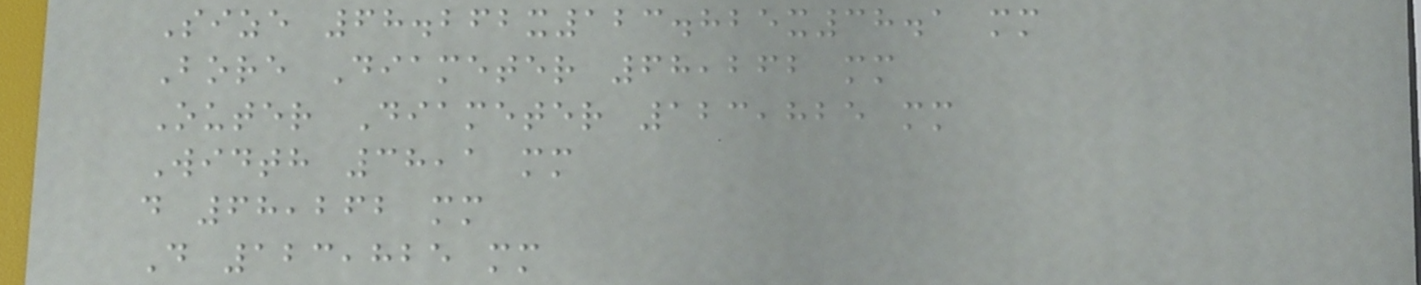Size 68.262x123.825x38.1 mm
Bore Diameter 68,262 mm
Outer Diameter 123,825 mm
Width 38,1 mm
d 68,262 mm
D 123,825 mm
